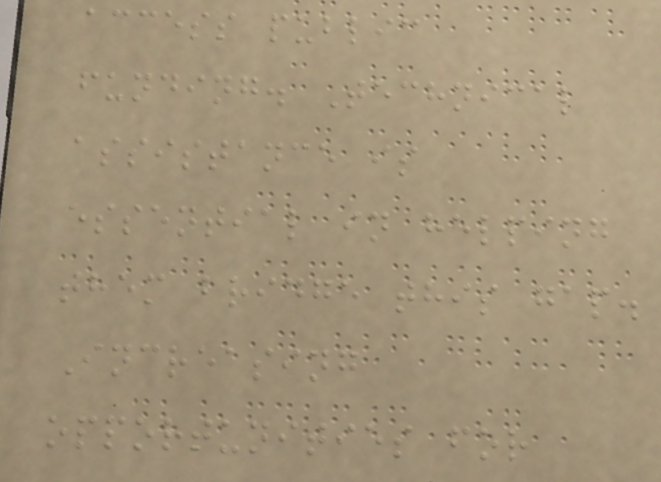access public
funding. Technical
assistance is
essential in helping
them bridge this gap.
Increasing
opportunities for
